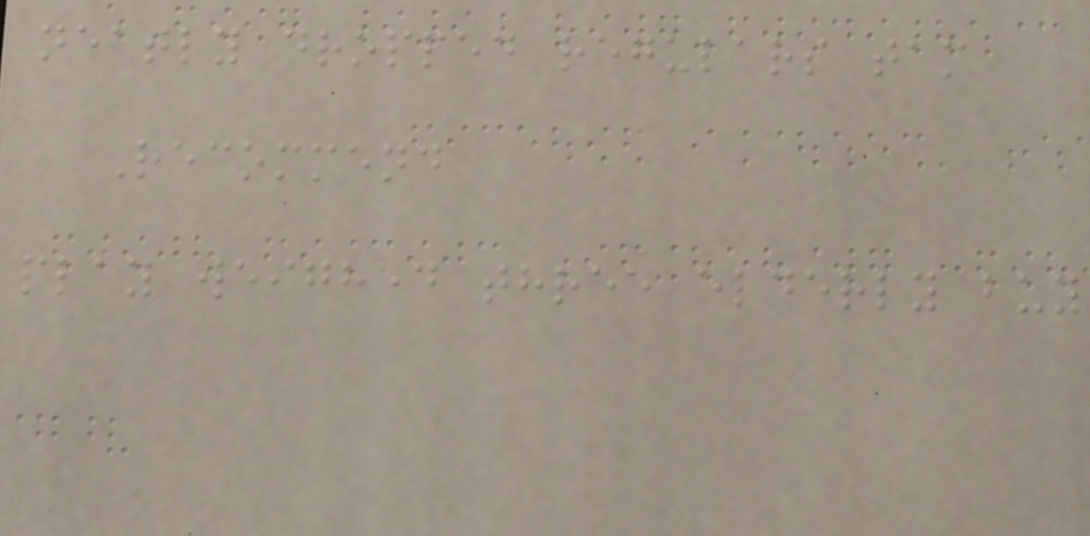neatly dropped regulars tam
Recommend
play weighed three elderly buy
